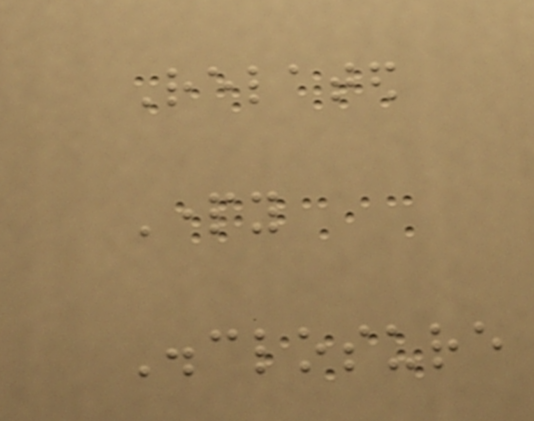Related
Party
Disclosure
